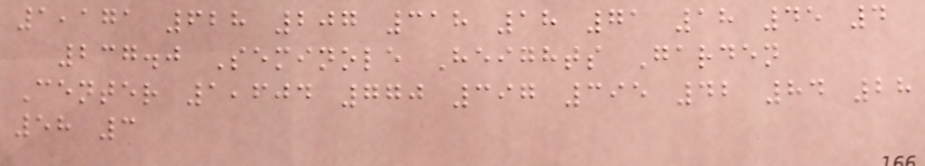1,171 628 207 318 18 71 18 45 4
237.0 Seminole Heights Garden
Center 1,604 770 397 395 42 84 28
58 3
